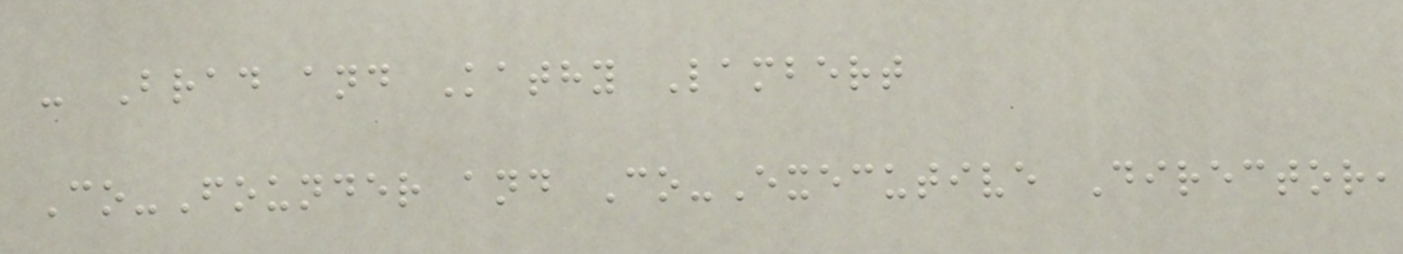- Brad and Kathy Lambert
Co-Founder and Co-Executive Director,
